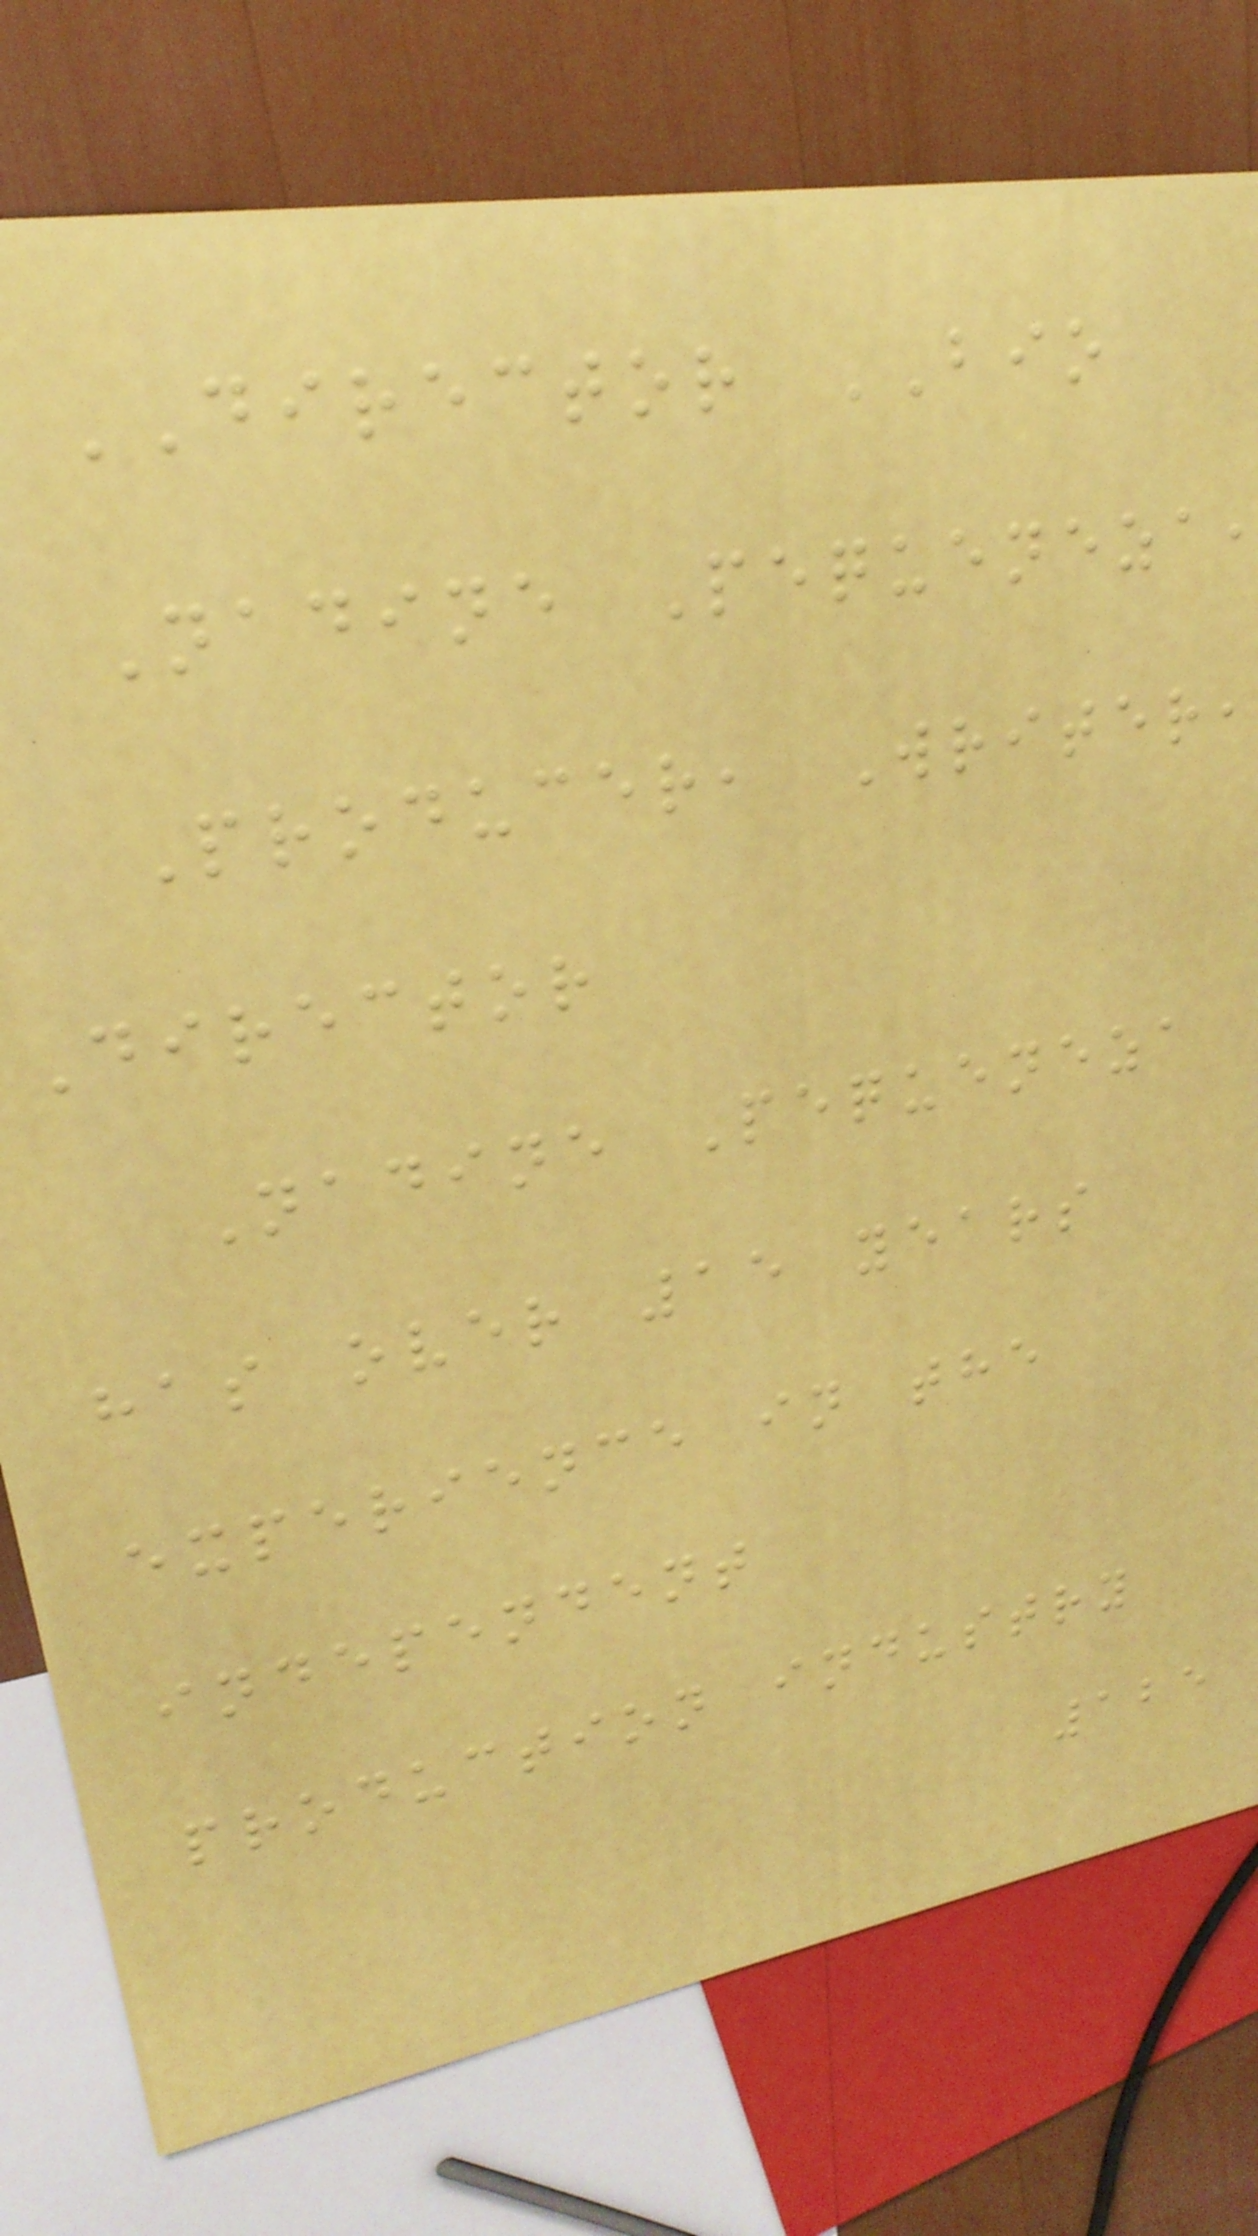DIRECTOR BIO
Nadine Pequeneza
Producer, Writer,
Director
Nadine Pequeneza
has over 15 years
experience in the
independent
production industry
125
